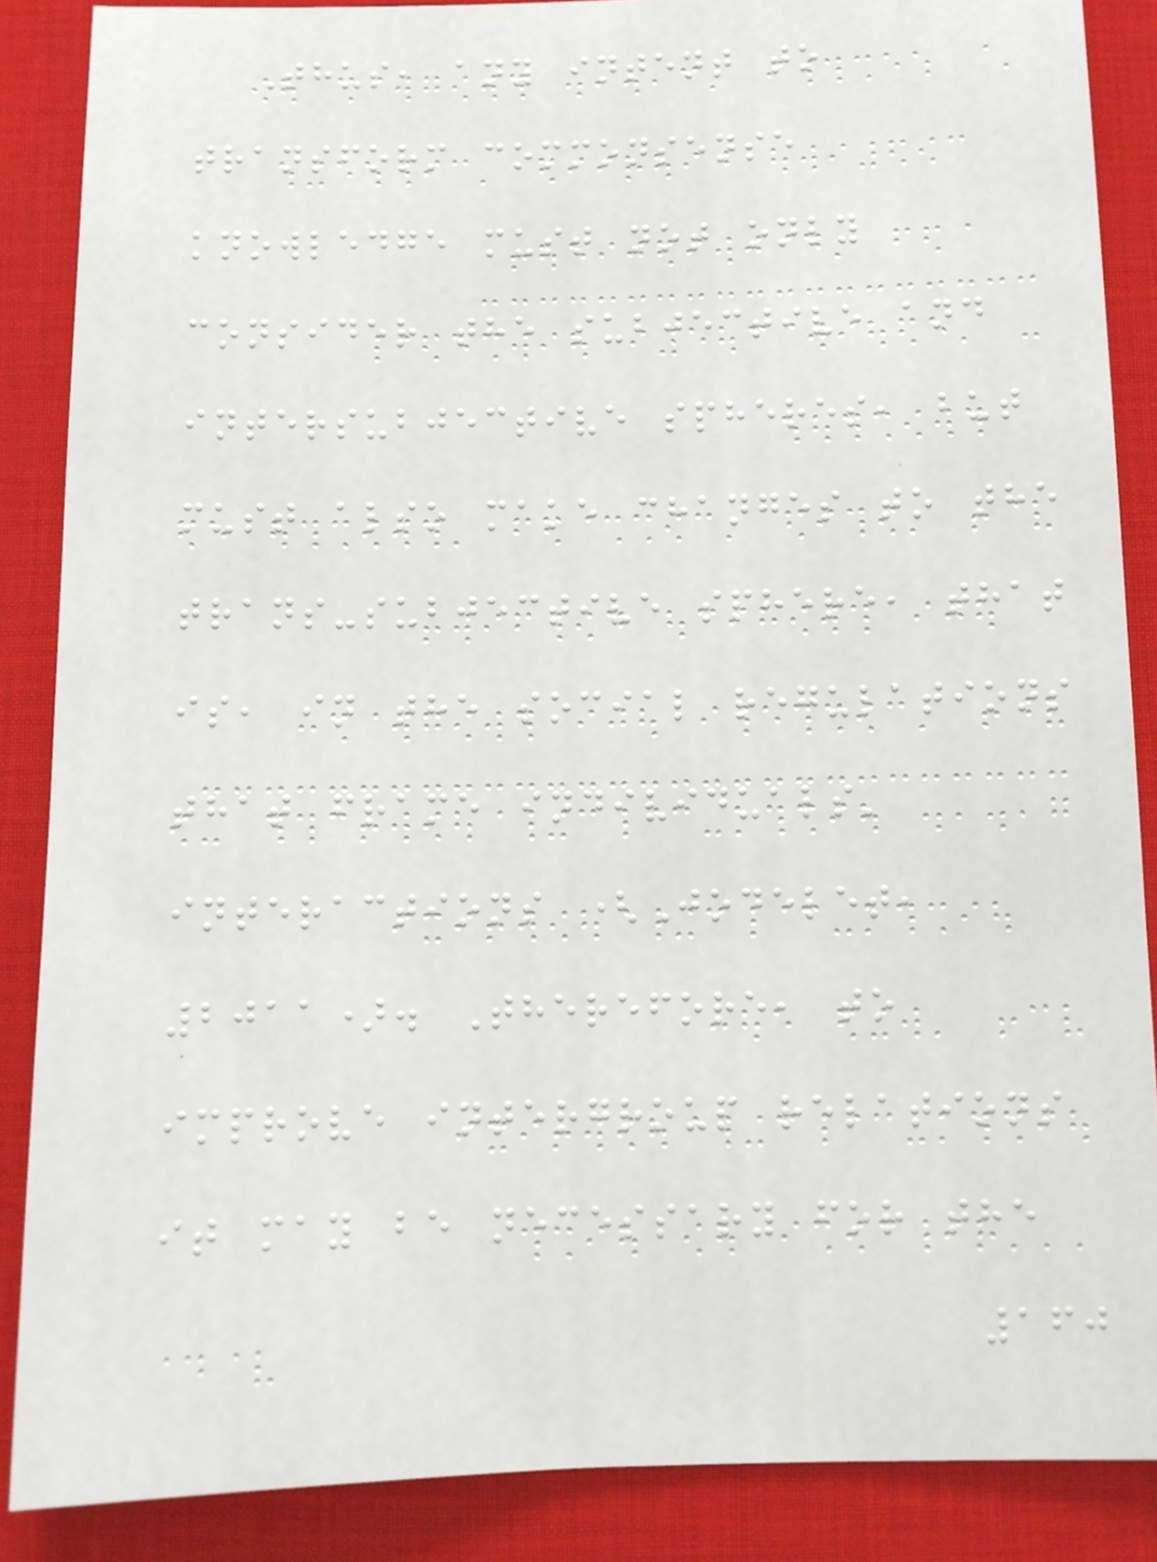Thus, any intent to
transform commonsense
knowledge must not only
consider the subjective and
intersubjective spheres, but
must also make changes to the
trans-subjective sphere, that
is, in the social regulations
that frame individuals'
interactions (Jodelet,
2011). Therefore, to
improve intergroup relations
it may be necessary for the
160
